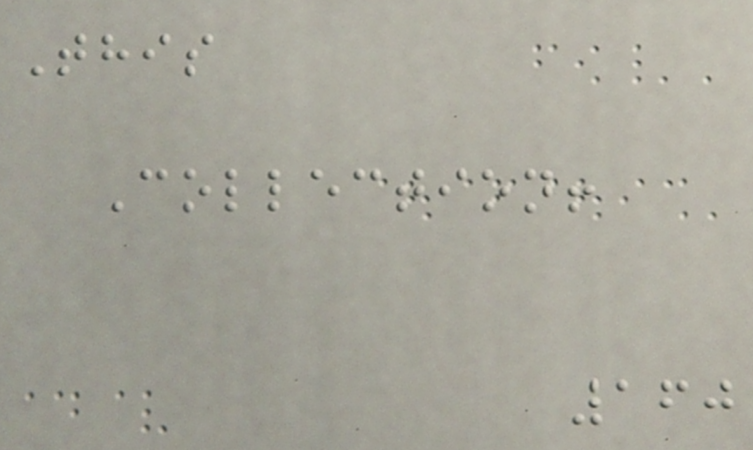This
Collection!
160
